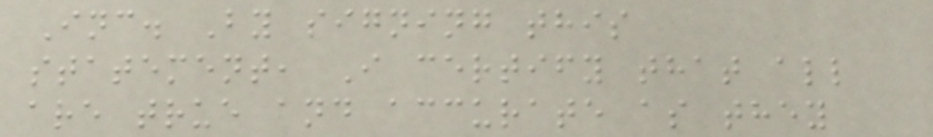Inc. By signing this
statement, I certify that all
are true and accurate as they
